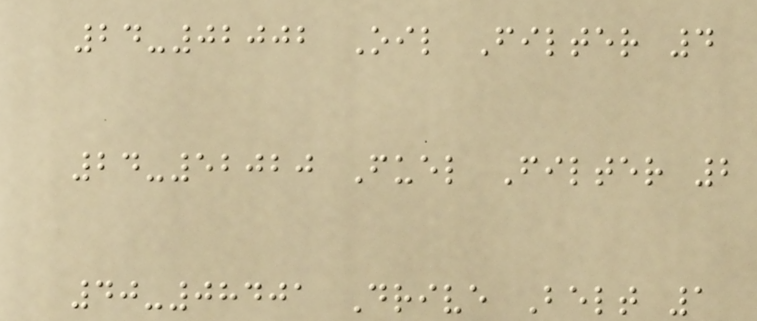24-02002 Oil Filter 4
24-52020 Fuel Filter 2
40-08401 Drive Belt 1
